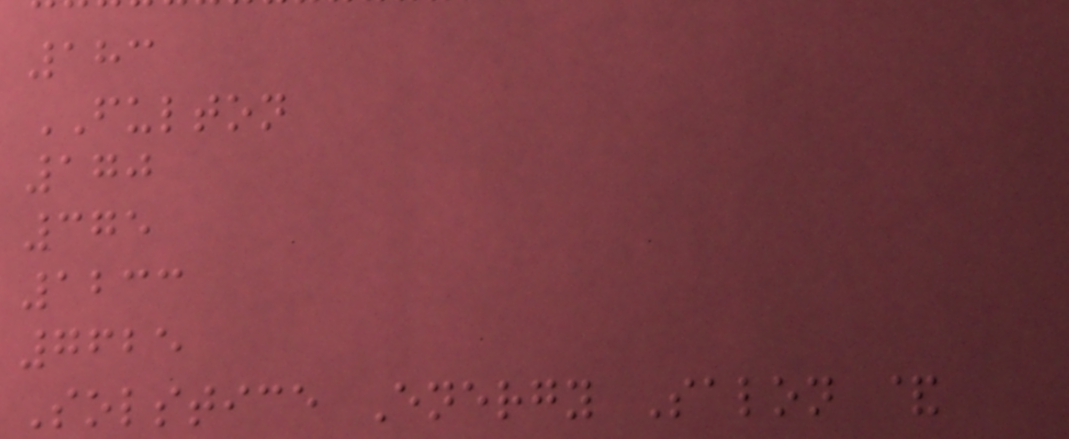183
FULTON
170
375
1233
7625
Solstice Energy Salon &
